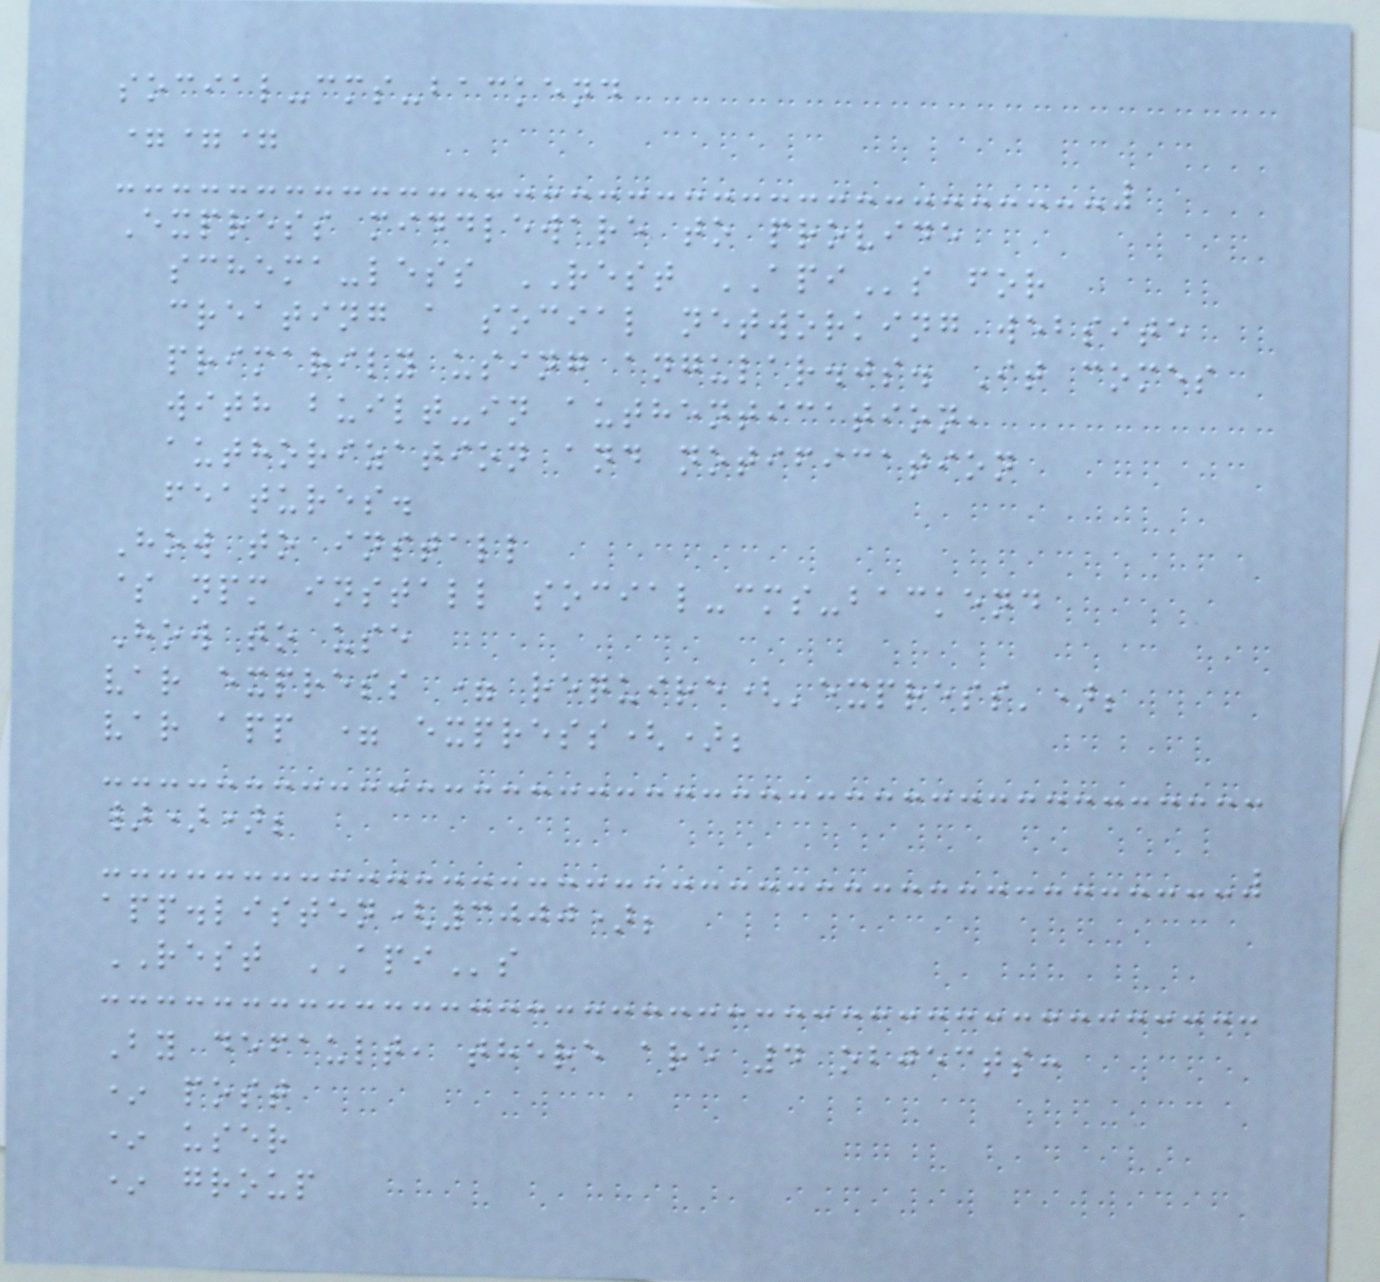social-cms-backend
===
Express middleware to provide
schema-less REST APIs for
creating a social networking website
primarily using angular.js. It comes
with built-in authentication,
authorization and notification
features.
How to install
$ npm install social-cms-backend
How to use
var express = require('express');
var app = express();
}));
app.listen(3000);
REST APIs
By default, there are 4 objects:
* post
* user
* group
